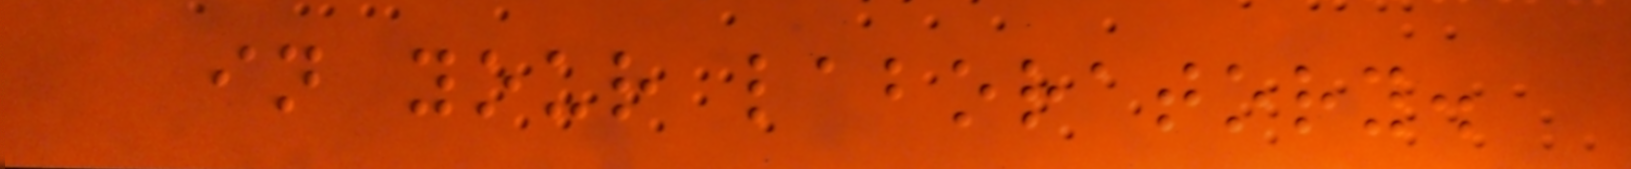in your laboratory.
